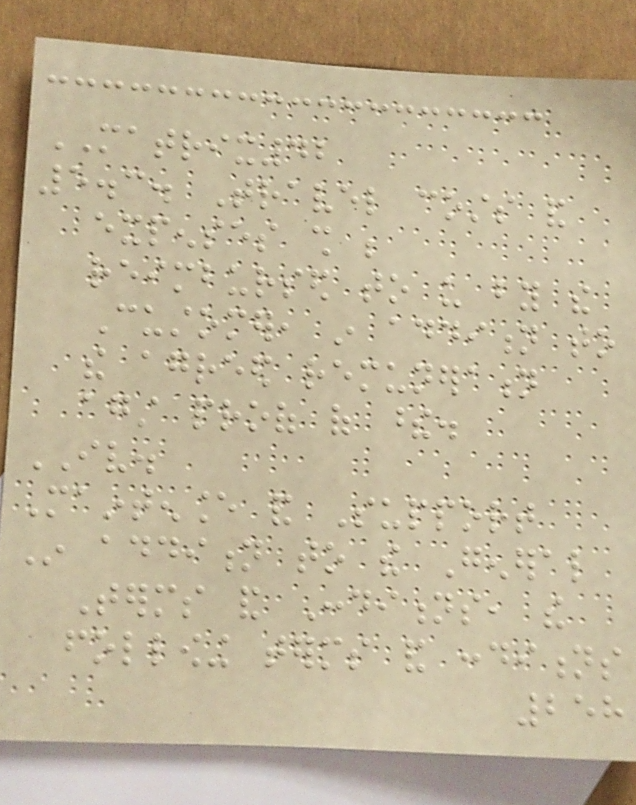MATRIX42
5.3. Travel costs and
expenses shall be
reimbursed to us by the
Customer, in addition to
the agreed remuneration
against proof of these.
IV.
Maintenance and Support
In addition to the General
Terms and Conditions, the
following terms and conditions
258
